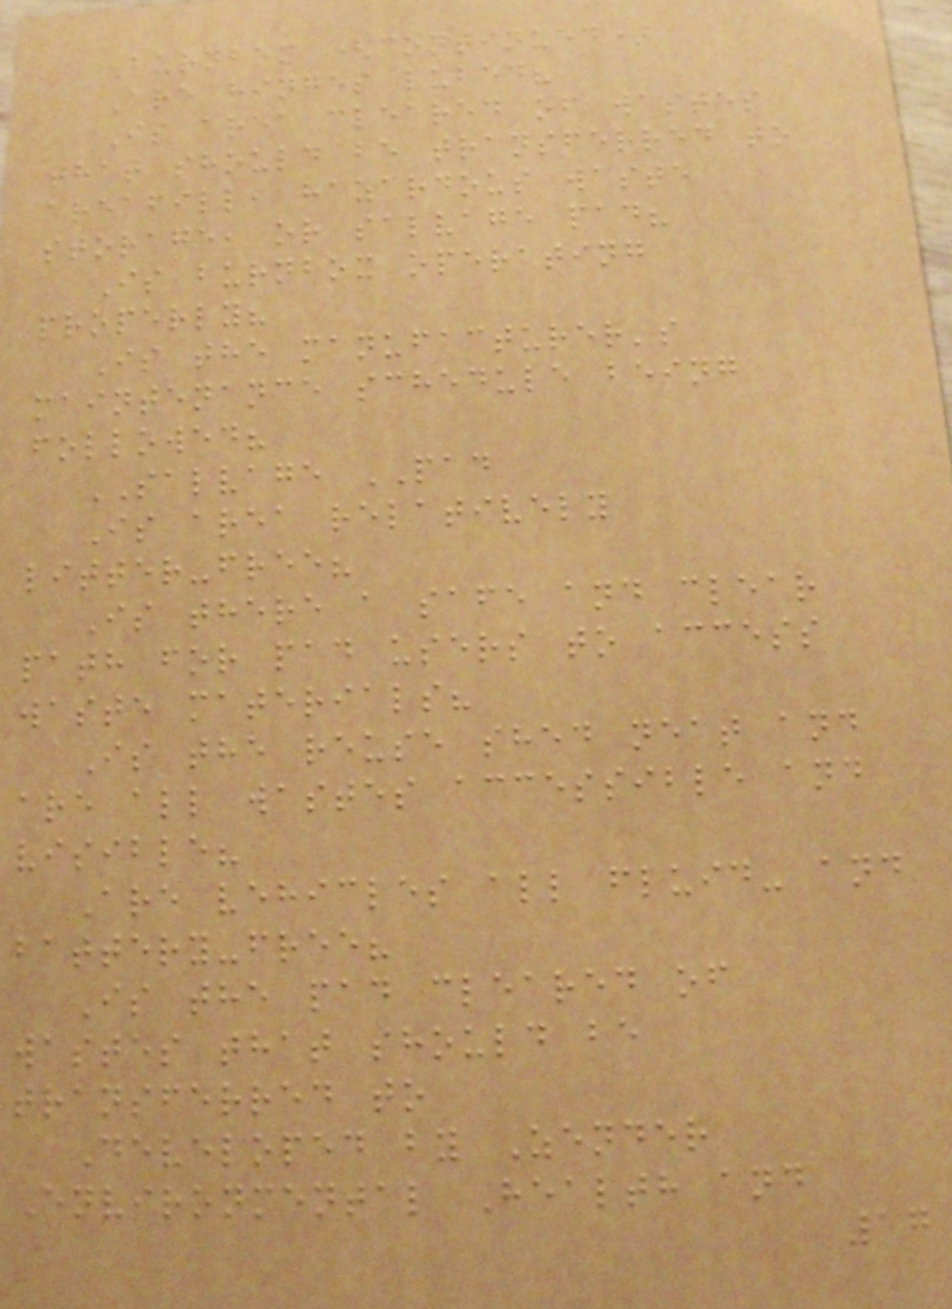Burnbox (continued)
Are hinges lubed?
Is area cleared of wastes
that should be transferred to
areafill, hazardous waste
storage, or salvage pad?
Is burnbox operating
properly?
Is the manufacturer's
maintenance schedule being
followed?
SALVAGE PAD
Is area relatively
litter-free?
Is there a safe and clear
path for pad users to access
waste materials?
Is the reuse shed neat and
are all wastes accessible and
visible?
Are vehicles all fluid- and
battery-free?
Is the pad cleared of
wastes that should be
transferred to
Developed by Zender
Environmental Health and
17
